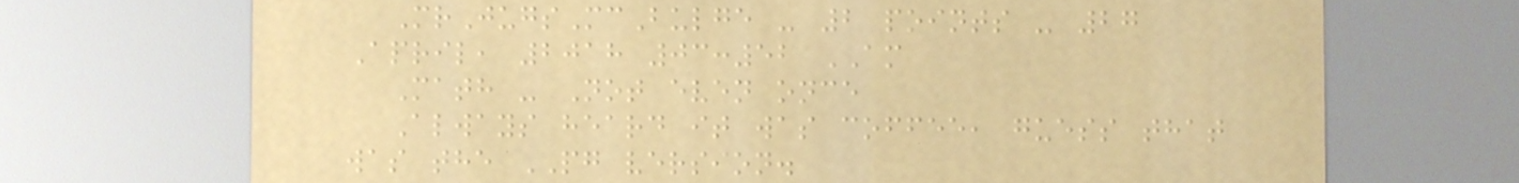MrJugsMcBulge - 2 points - 27
April, 2018 03:52 AM
Math - Not even once
Always heard it was coffee, guess that
was the PG version.
